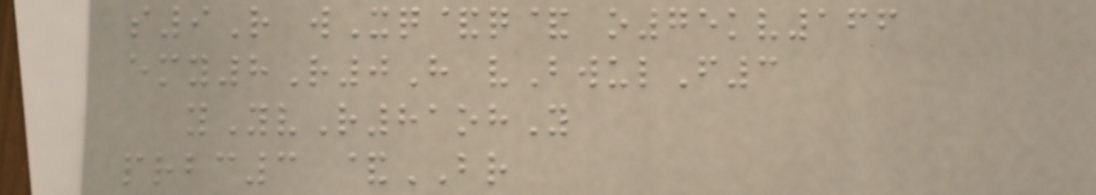s9R wXq&q& o75kv166
emy8R0H vBwulF3
yYvR81ohY
prbc3 &BR
